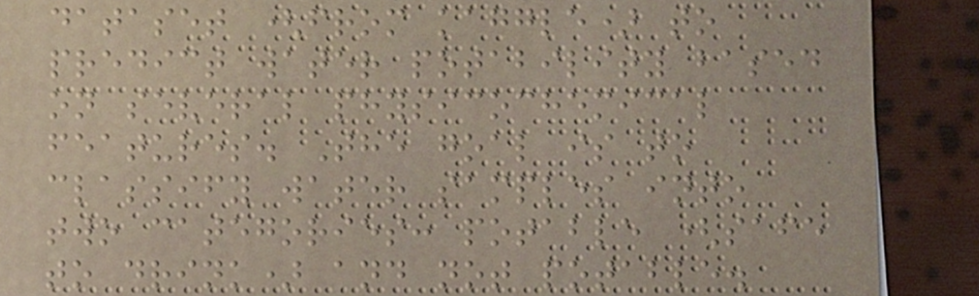dataset (from kaggle) to
predict water potability based
on several physicochemical
features. The goal is to
classify water samples into
two categories: potable (safe
to drink) and not potable.
